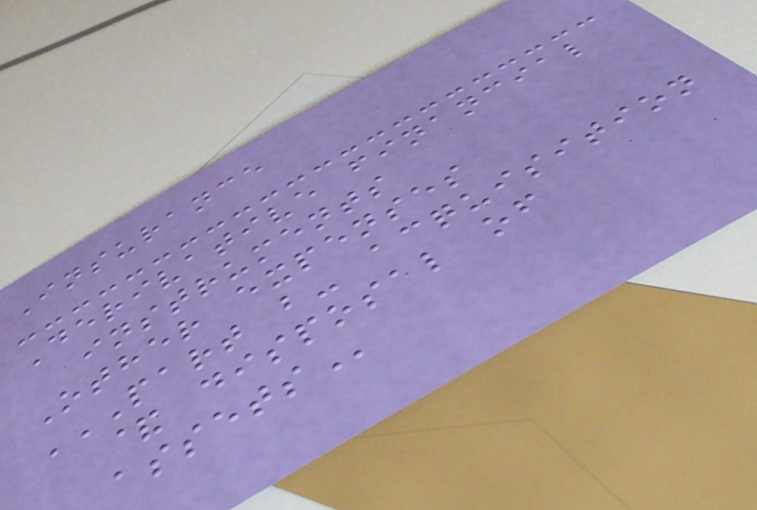Insurance
Derivative financial
instruments
Other expenses
PART B- ACQUISITION
& DISPOSAL OF
ASSETS
